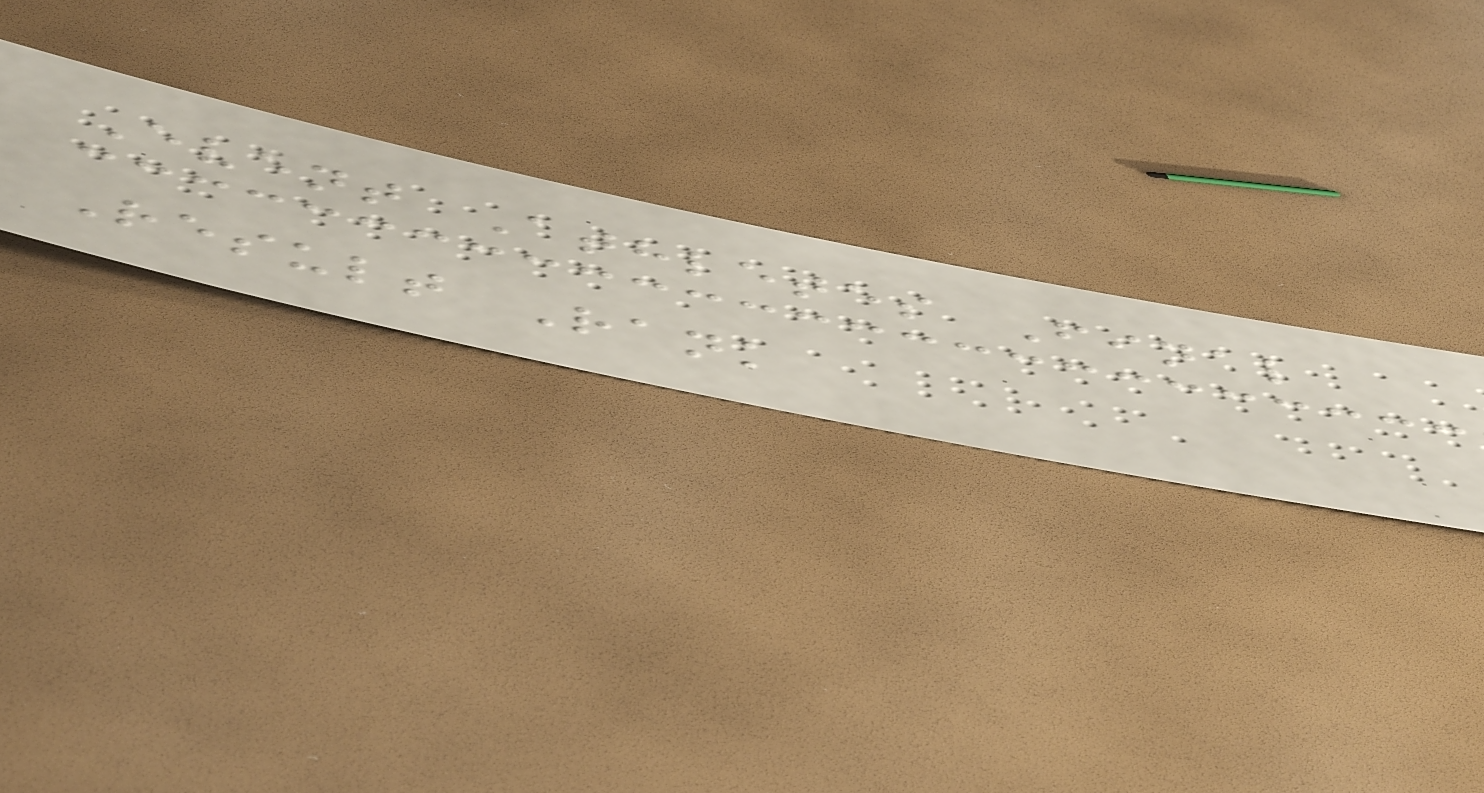Event Athletes Final
Result Rank
